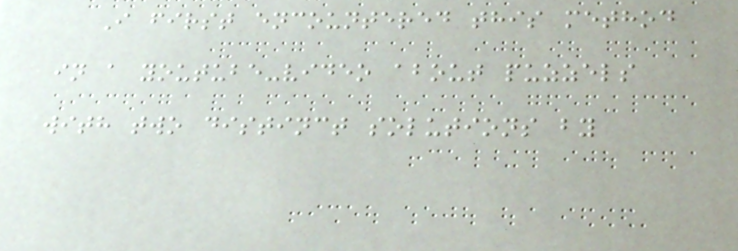I first encountered this method
in a youtube-video about puzzels
with two distinct solutions by
